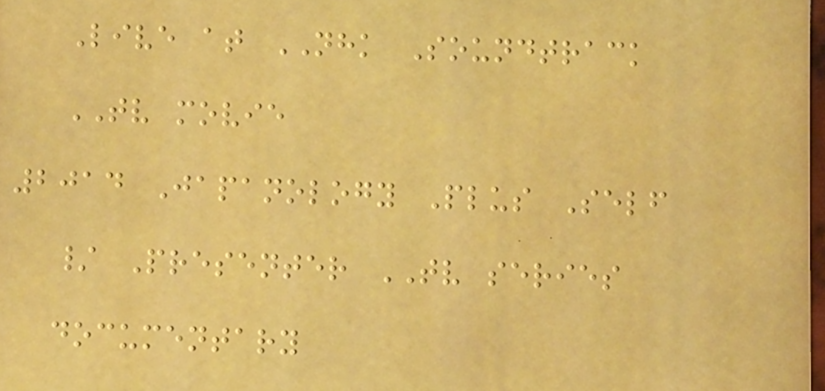Live at NHK Soundtrack
TV movie
2014 Japanology Plus Self
/ Presenter TV series
documentary
